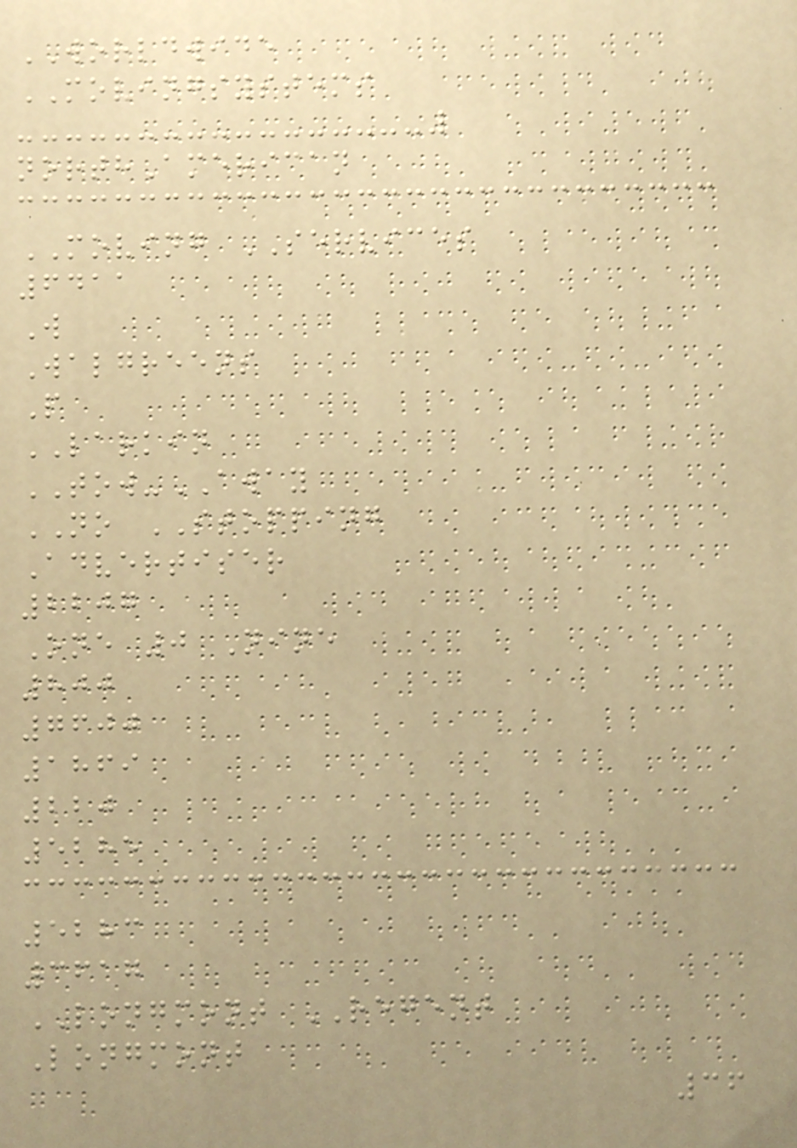WORLDWIDE
MOVINGSYSTEMS
northAmerican
MOVING SERVICES
6411
W
Walgreens
P
LARKIN
TOW-AWAY
NO STOPPING
Advertiser
2207
One 0 Nine
800
7600
1869
220
5285
5283
3617
LONGMONT REGENT
Longmont
36
